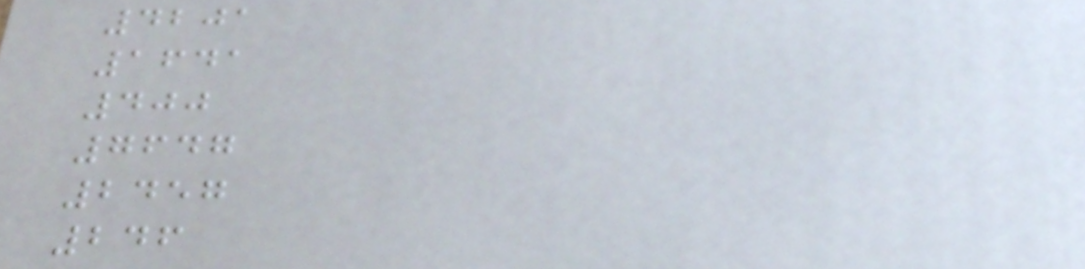4201
1641
400
7647
2457
246
